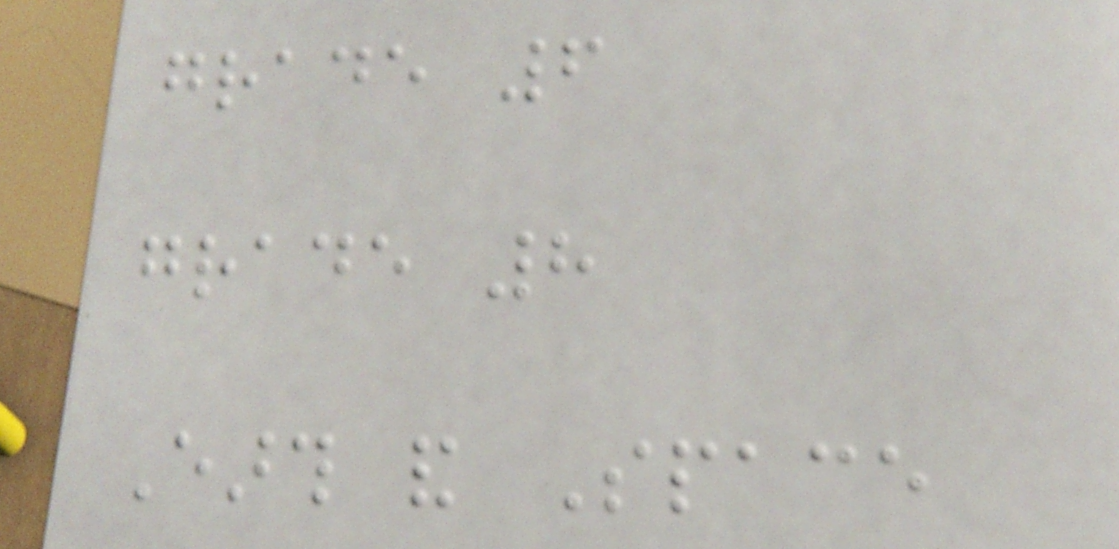grade 6
grade 8
Earth and Space
